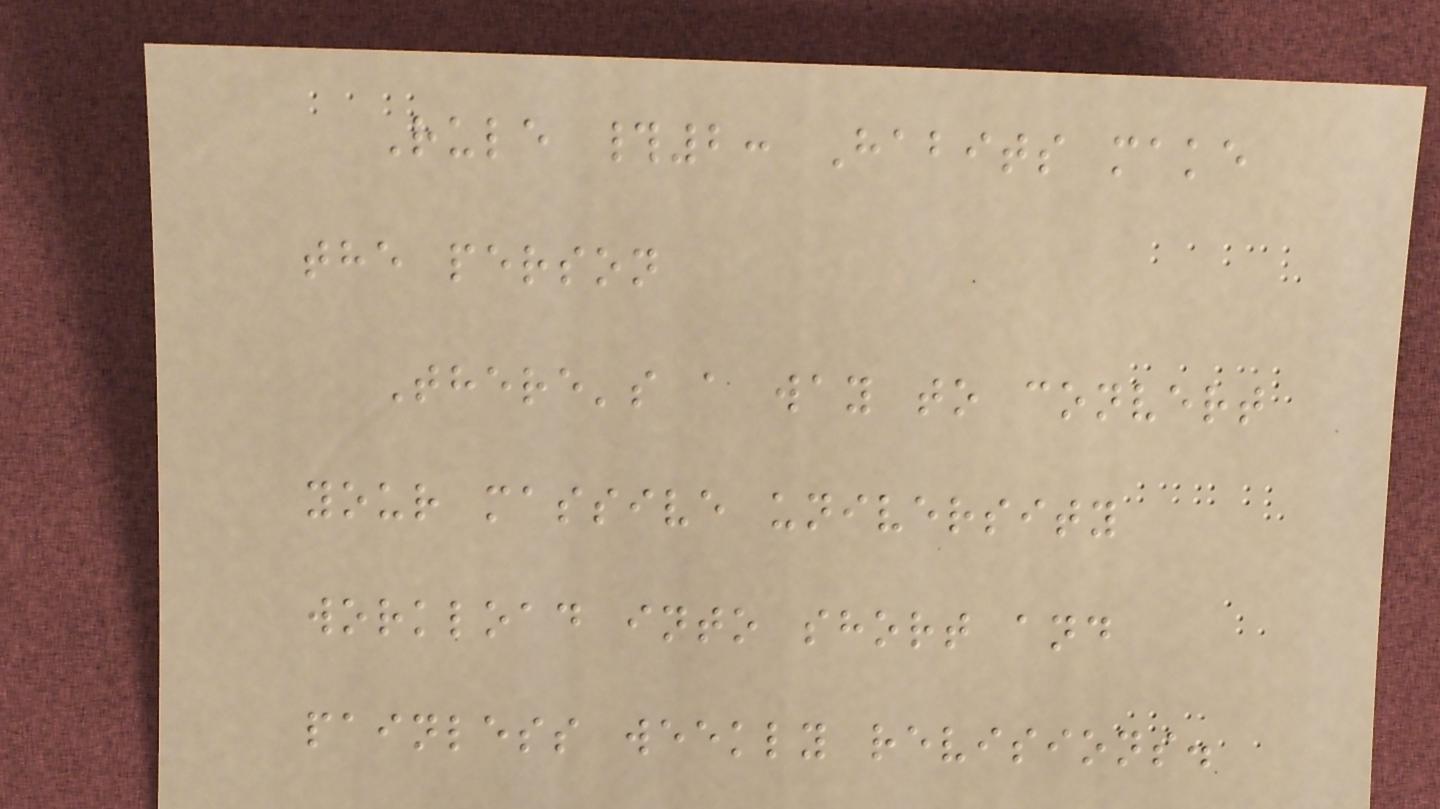Rule #2: Habits make
the person
There's a way to convert
your massive university
workload into short and
painless weekly revisions.
